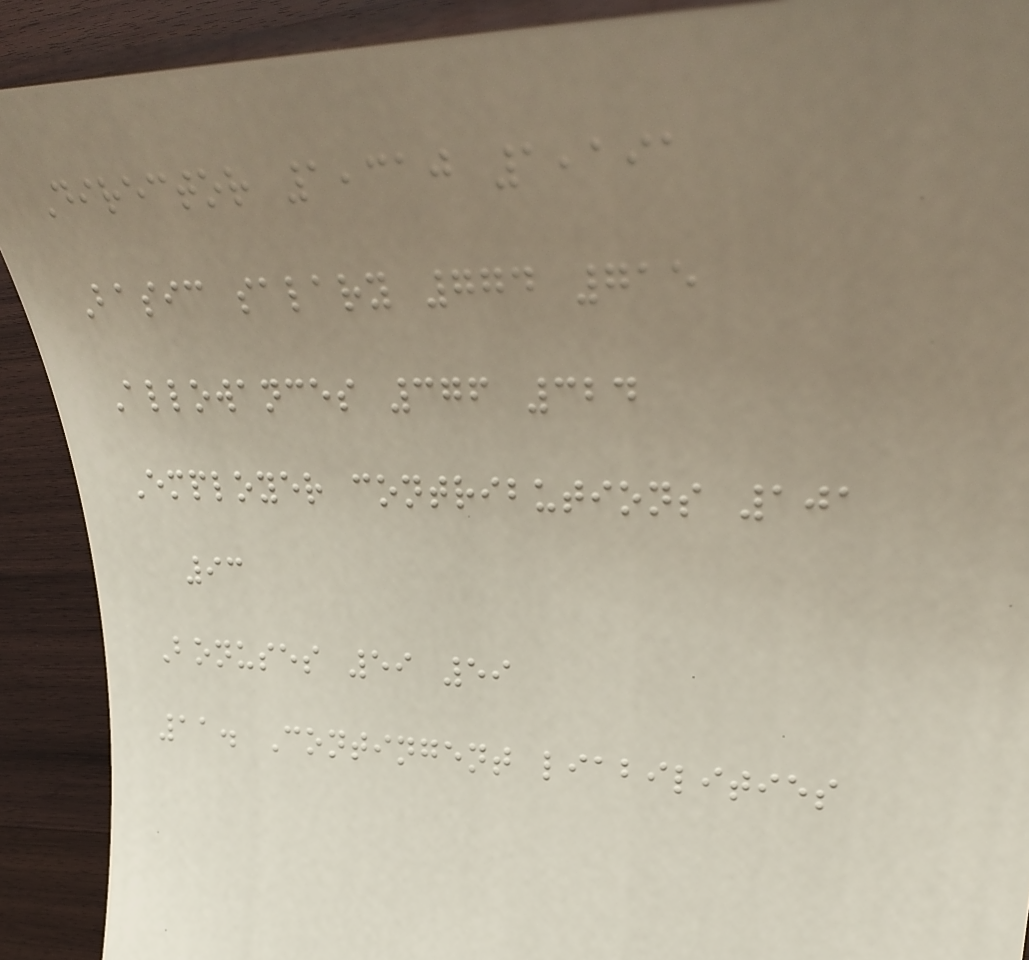Director 1,310 1,191
Basic salary 774 715
Allowances 376 324
Employer contributions 101
93
Bonuses 59 59
11. Contingent liabilities
